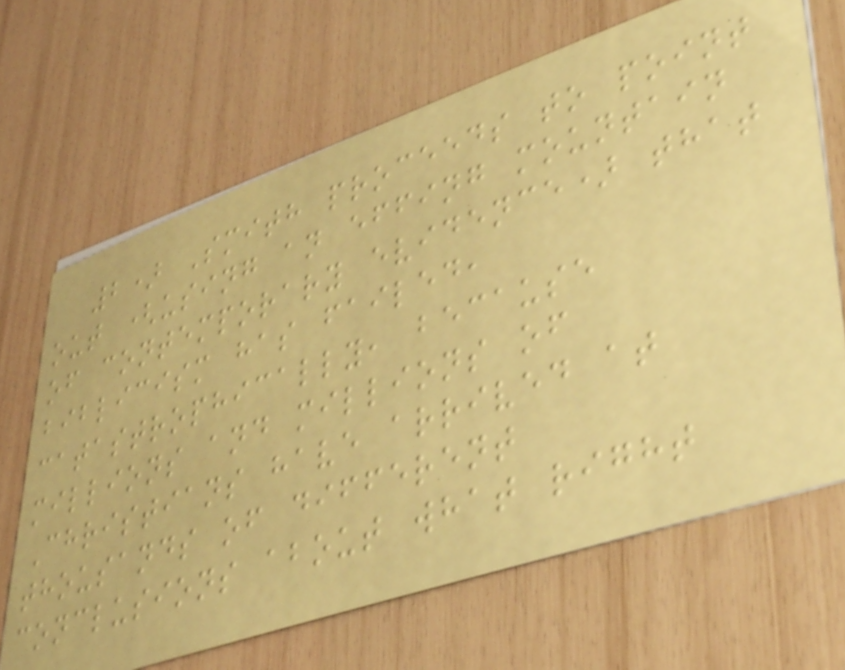2) Smith proceeds to point
out (using an effing mountain
of contemporary evidence) that
biblicism has failed,
catastrophically, because
millions and millions of
Christians have arrived at
thousands of different
conclusions about what right
